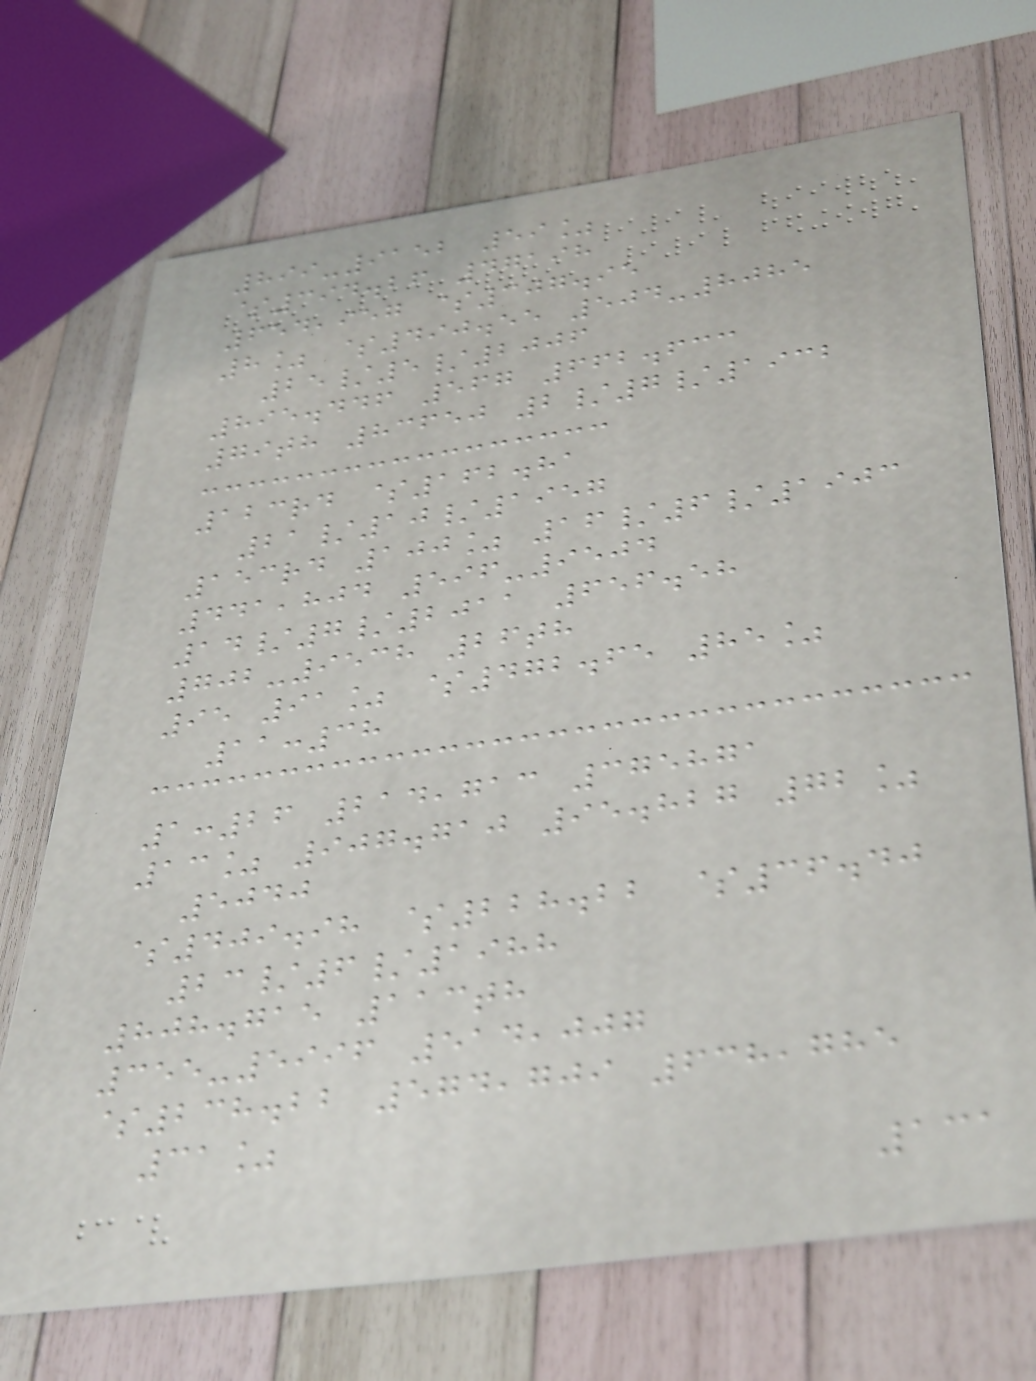899-9152 59%
$394.26 47198
654,957 $307.95
8% $490.55 504-8085
25/5/2006
895.446 567 662.633
79th 83650 2/7/1932
123rd $162.81
21/10/1957
153rd 100% 16/6/1903
441,804 596-9504
14/7/2011 656.58
702-9538 26th
95 91% $472.65 85%
11:38
1:26 214,713 375871
13% 907.710 95.827 72%
5040
$409.98 $228.22 $36.40
23/6/1988
808.715 113th
355-5996 514,007
$238.22 574,709 638,785
31%
131
